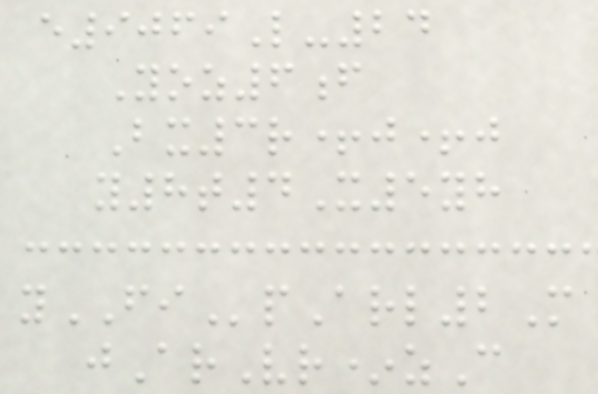e9069L-24
Yoz6f
Bx3r+j+j
y8t4X5yh
yFIpArl2M
jArVr*zC
